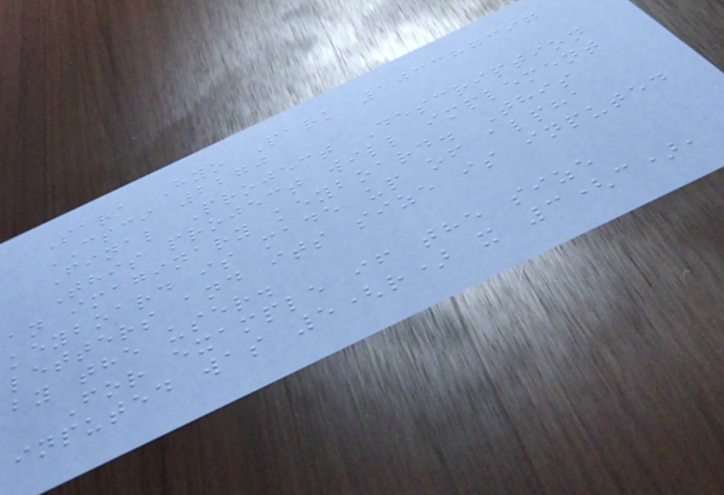Sara Hyo Park 103387397
CSCI 2270
Final Project Description
This project will implement
an imaginary keyboard. This
keyboard is made up of alpha
letters and its size is inputed
by the user.
For example if the size
inputed was 5(r) x 3(c),
